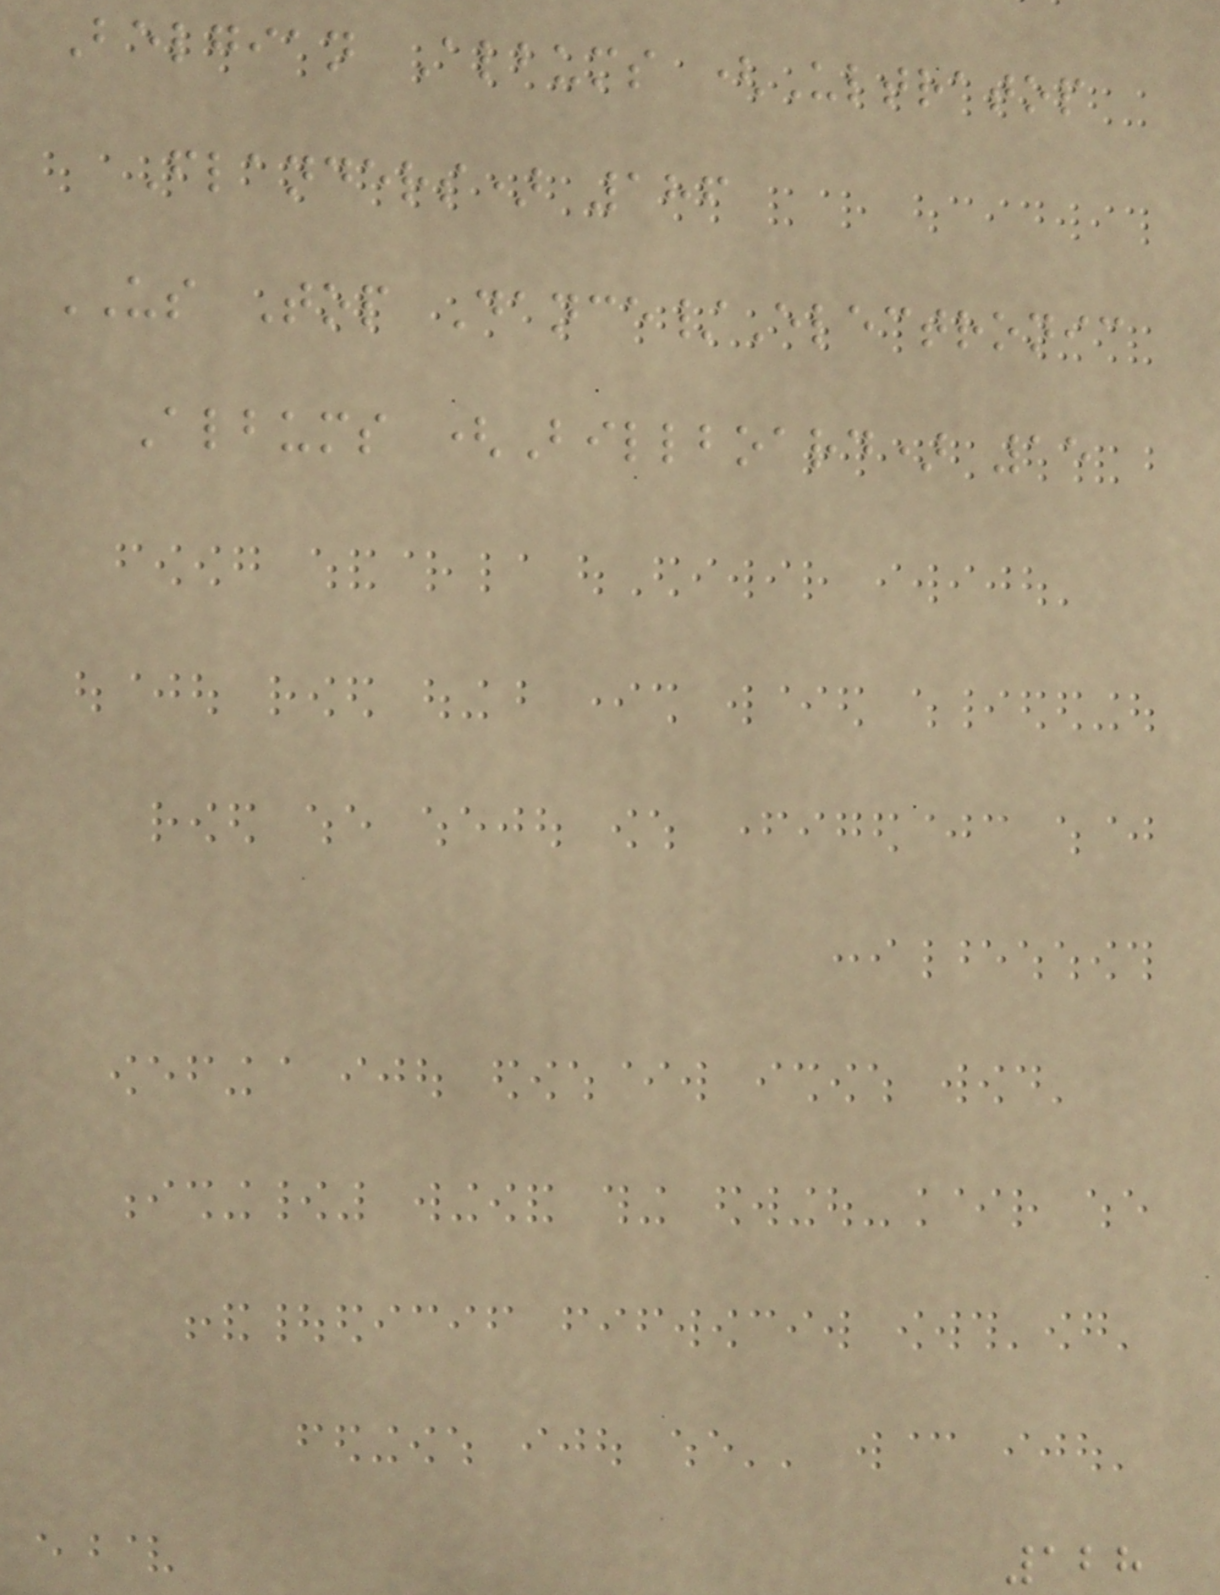Belgian Albums (Ultratop
Flanders) 186
US Top Dance/Electronic
Albums (Billboard) 15
128
